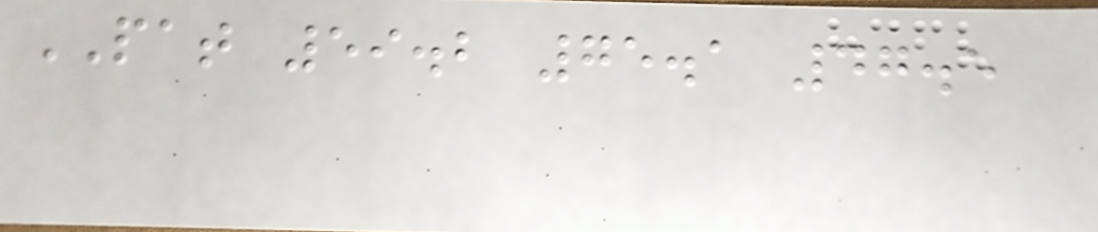PAT 59.2 75.1 47.5
